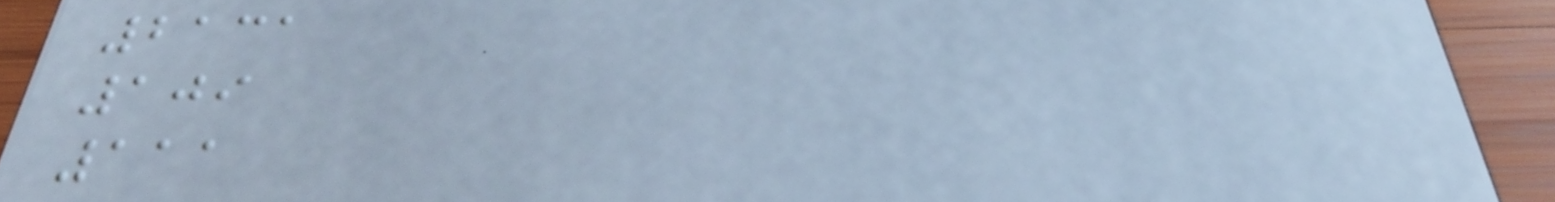2131
109
111
